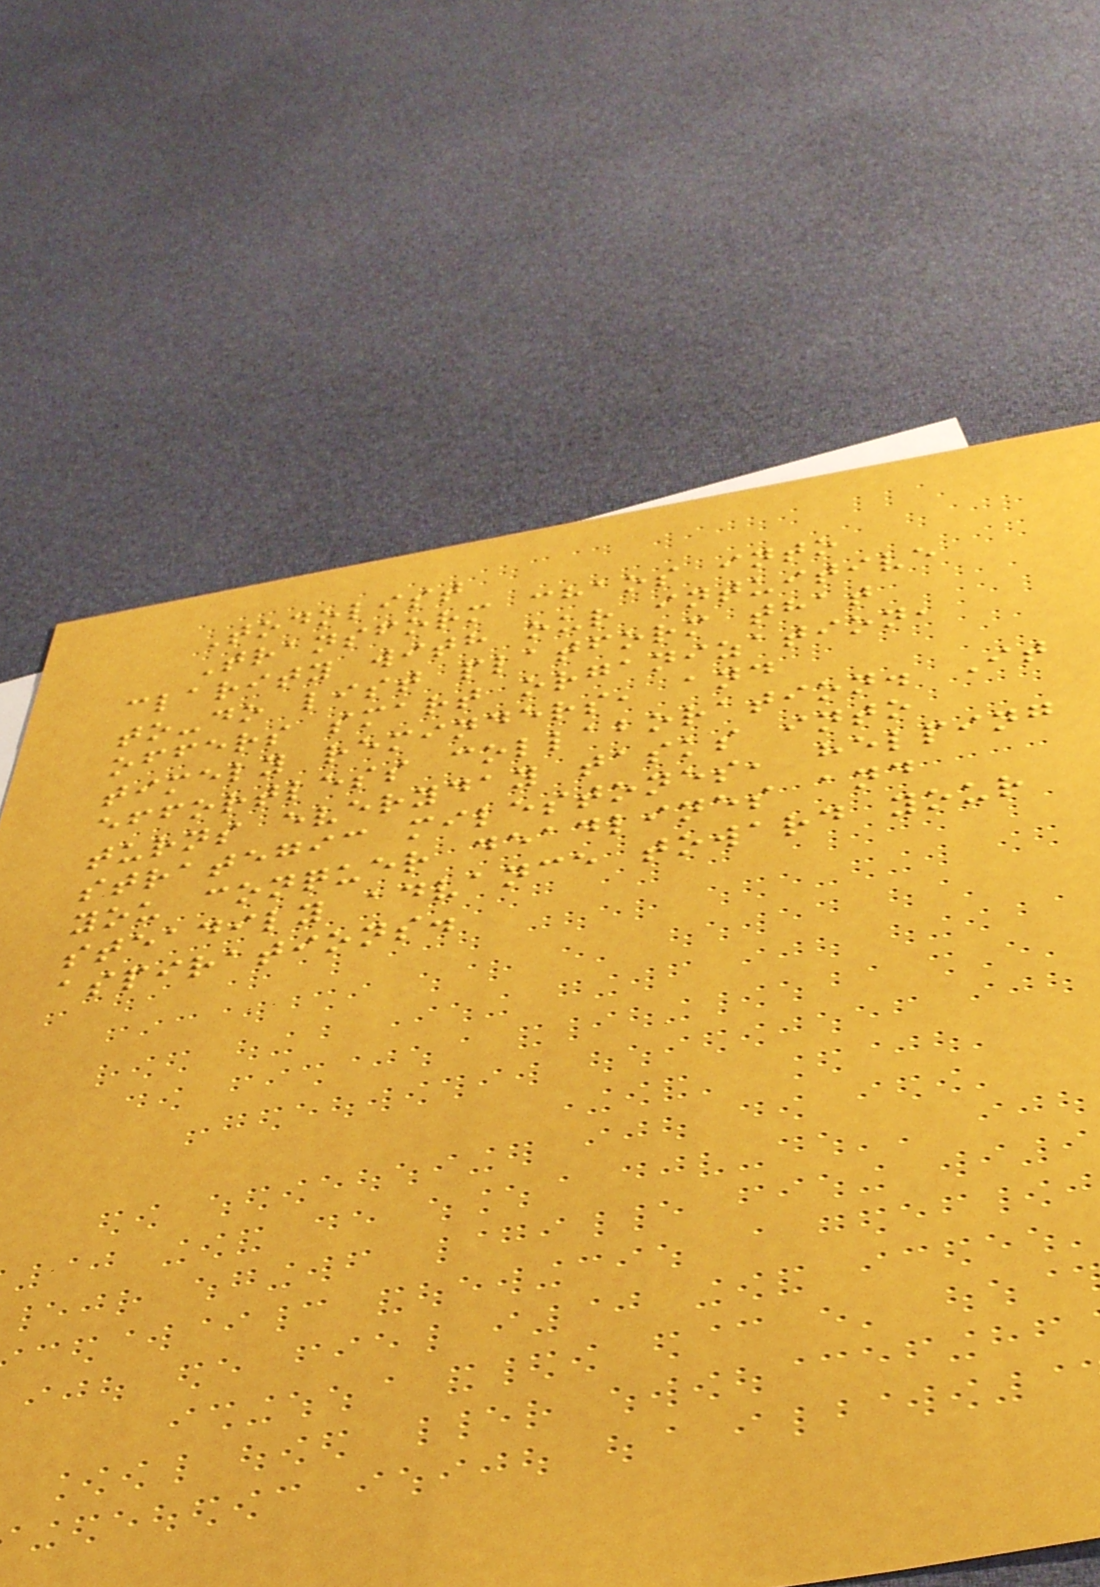Todolist
Transform chaos into
clarity with our intuitive
to-do list platform that
offers smart organization,
timely reminders, and
effortless collaboration. It
turns everyday tasks into
strategic milestones, helping
you conquer deadlines and
steadily advance toward your
aspirations.
